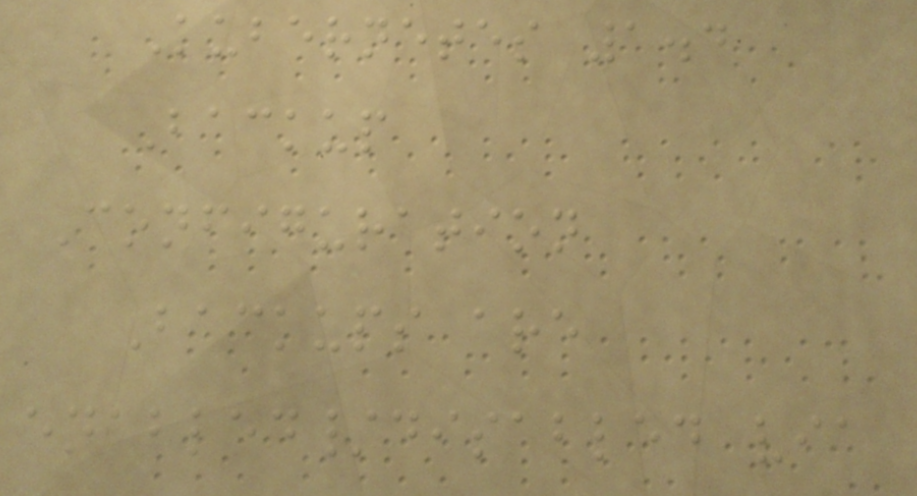Kubernetes 1.4
Backup
Configuration
Backups are
enabled/disabled via
